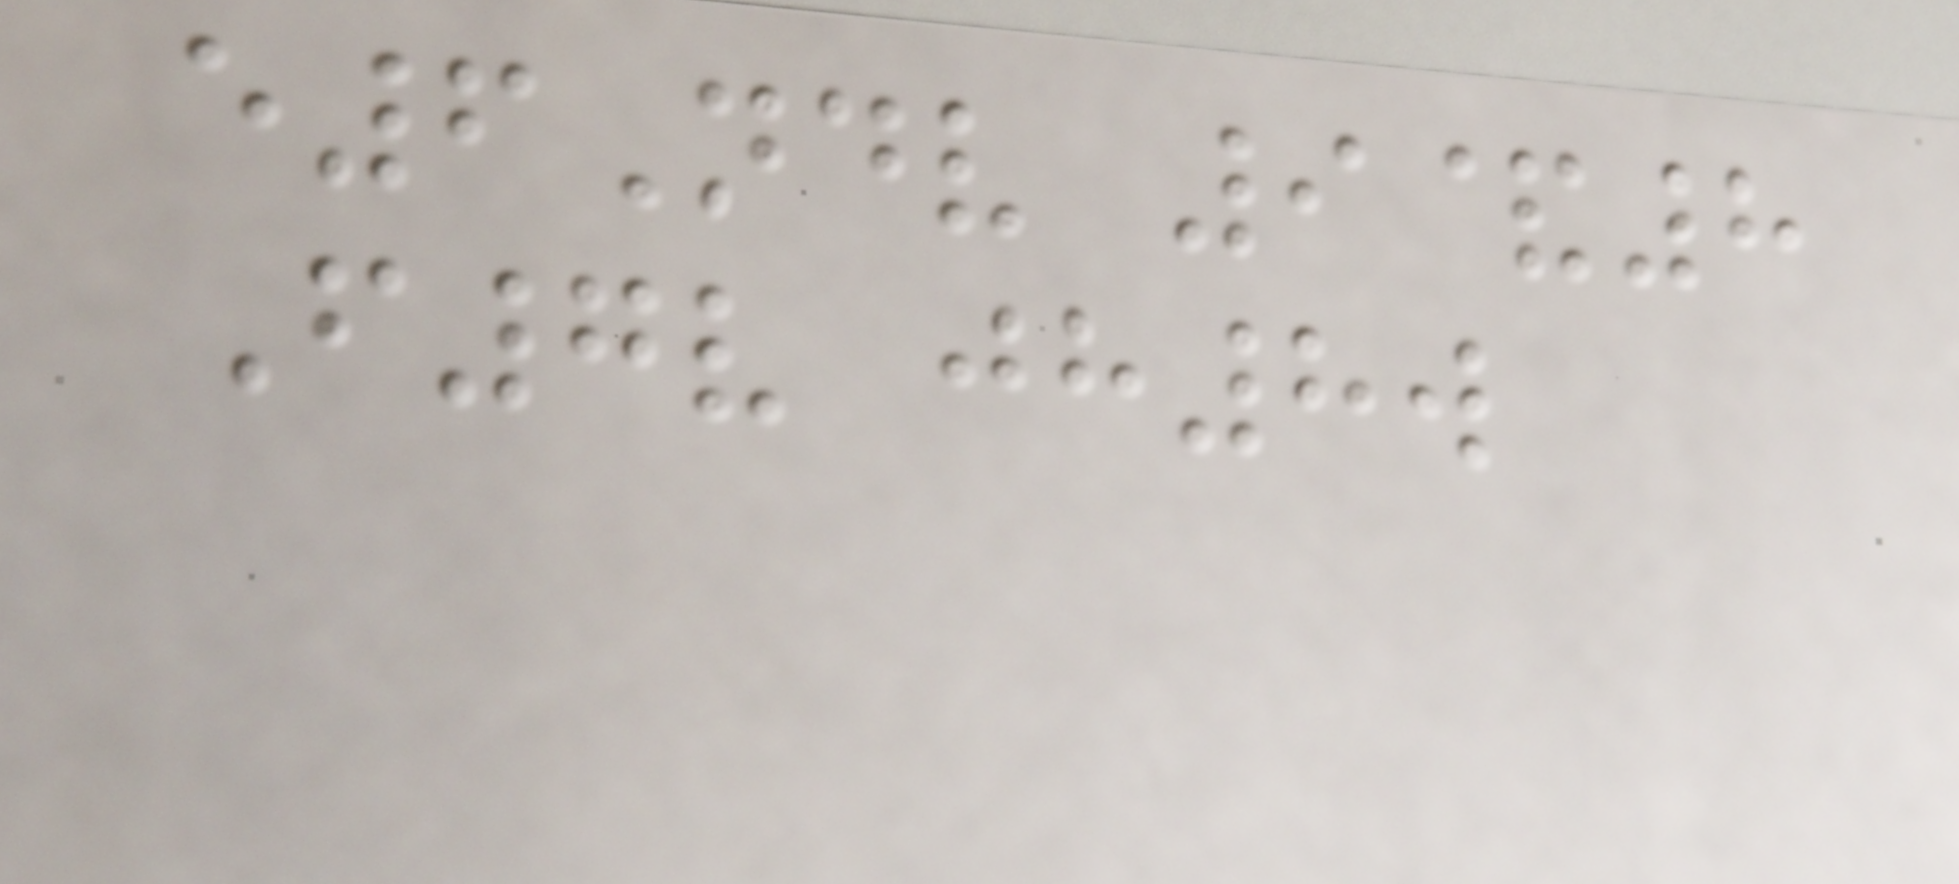e6Ndv 9&8
F7v jh8w
